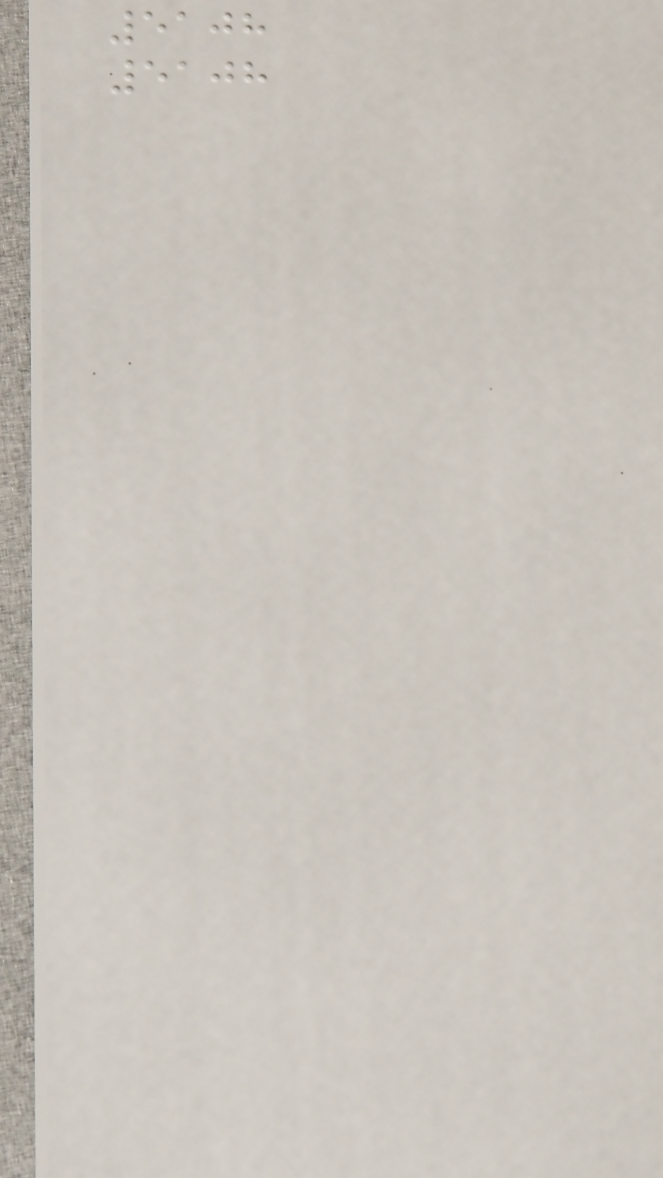5108
5108
